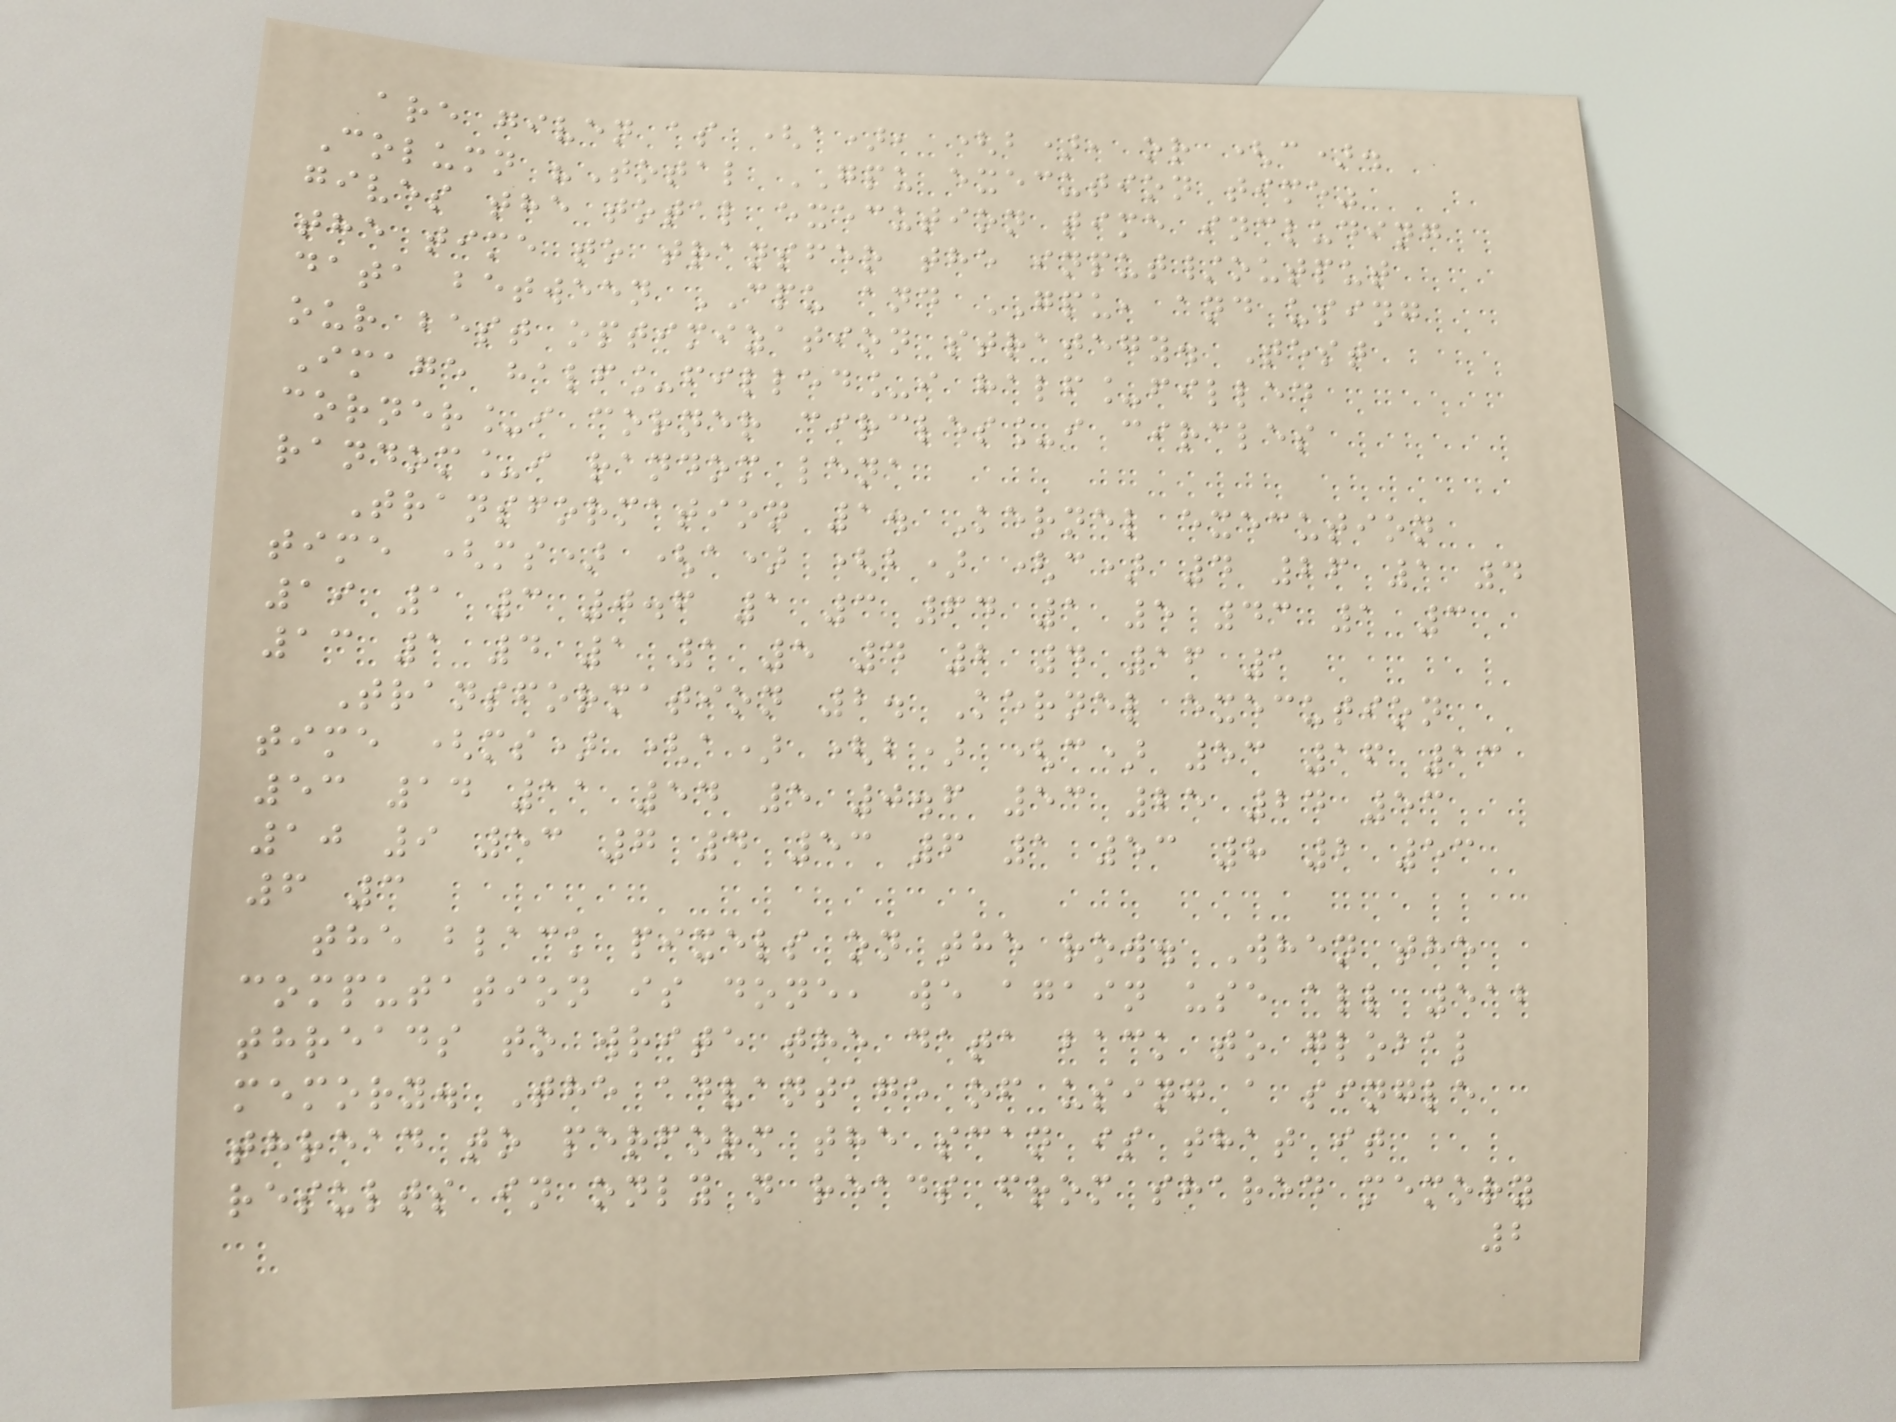are given as (a), (b), or (c).
Column "Total GPU execution time"
gives the total execution time including
the time to transfer the input/output
data between CPU and GPU, and using
our best optimization strategy. Test
Image half_filled_i half_filled
corner_i corner circles_i circles
random_i random lena
Transformation 1. Kernel execution
time (ms) (a) (b) (c) 4 26 1 4
19 1 3 0.6 1 3 64 1 5 43 1 3
13 1 4 1 1 5 4 2 4 16 1
Transformation 2. Kernel execution
time (ms) (a) (b) (c) 53 16 13
53 14 11 54 5 0.6 53 25 24 53
10 9 53 7 4 53 6 1 53 8 2 53
6 3
the black pixels on the row. When the
computation is done, we again use all 512
threads to write the data back to global
memory. The advantage of using a single
thread to perform the scan is that it
results in only n reads from shared memory
2
